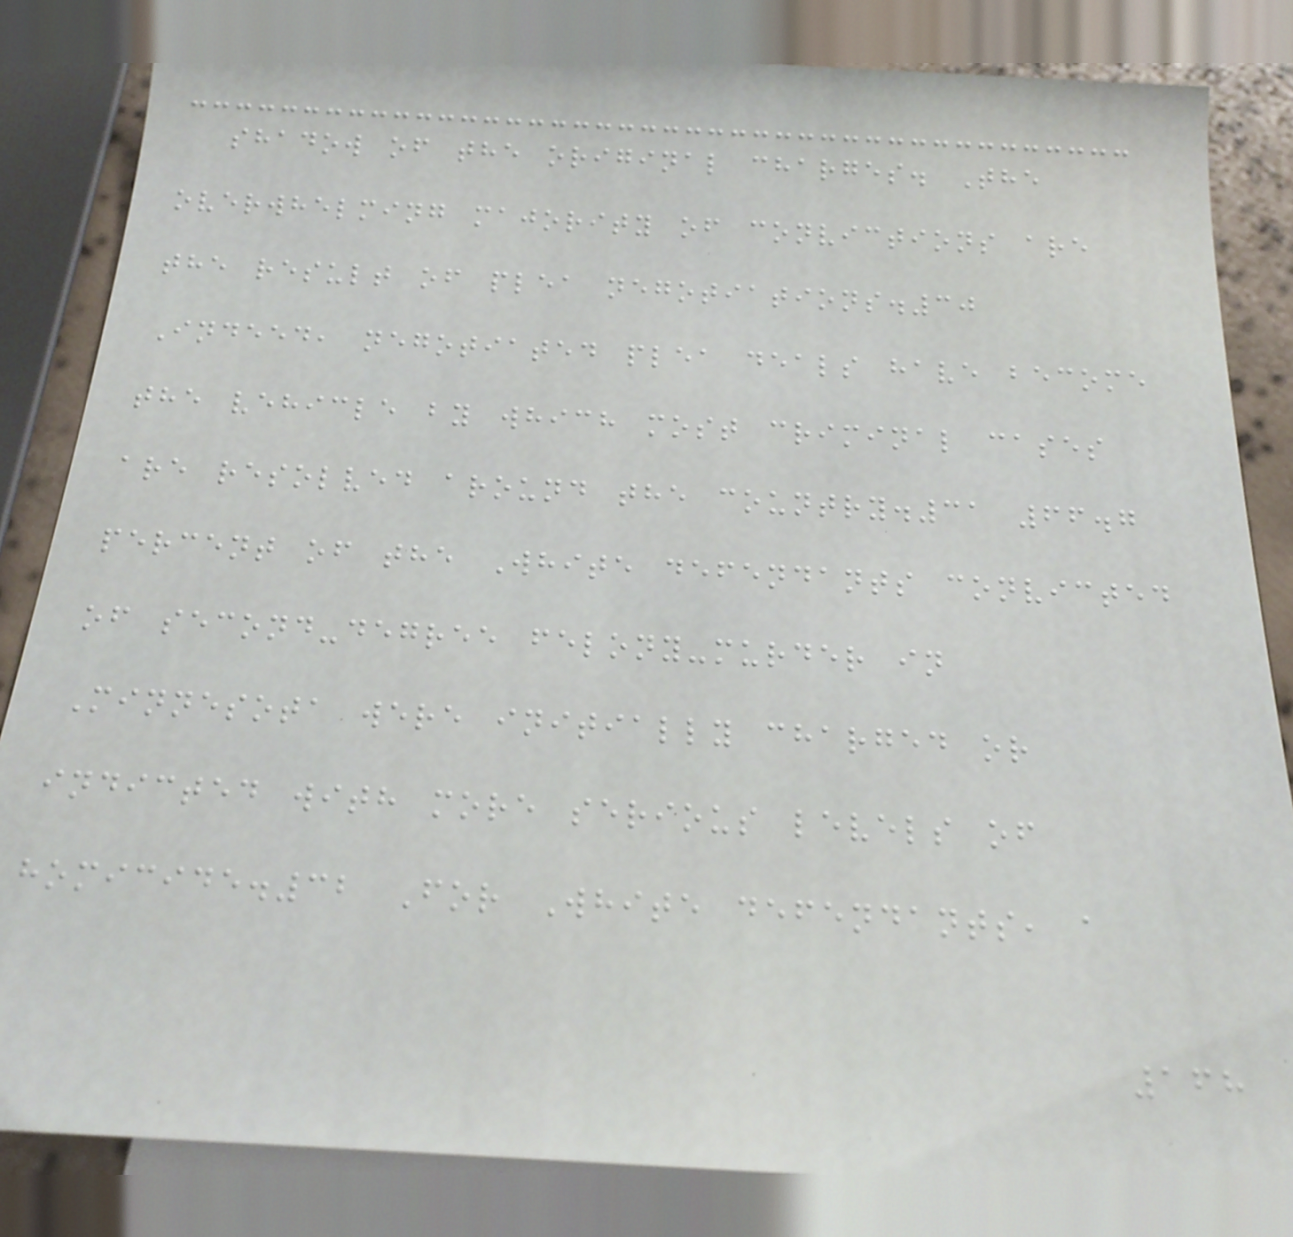shadow of the original charges. The
overwhelming majority of convictions are
the result of plea negotiations.30
Indeed, negotiated plea deals have become
the vehicle by which most criminal cases
are resolved around the country.31 66.7
percent of the White defendants convicted
of second-degree felony-murder in
Minnesota were initially charged or
indicted with more serious levels of
homicide.32 For White defendants, a
168
